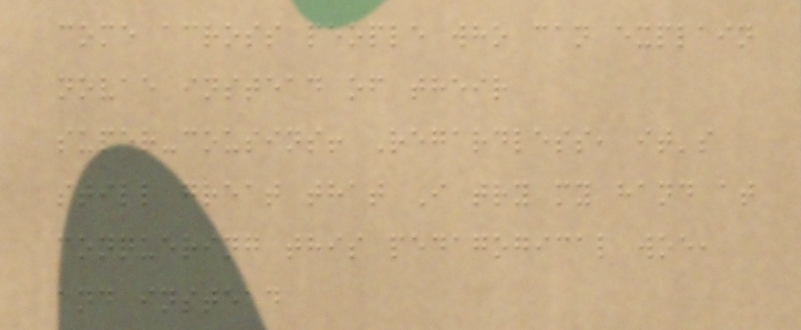come across people who can explain
novae instead of their
super-cousins! Regardless, it's
still great that I try my hand at
conquering this pedagogical woe,
and instead
